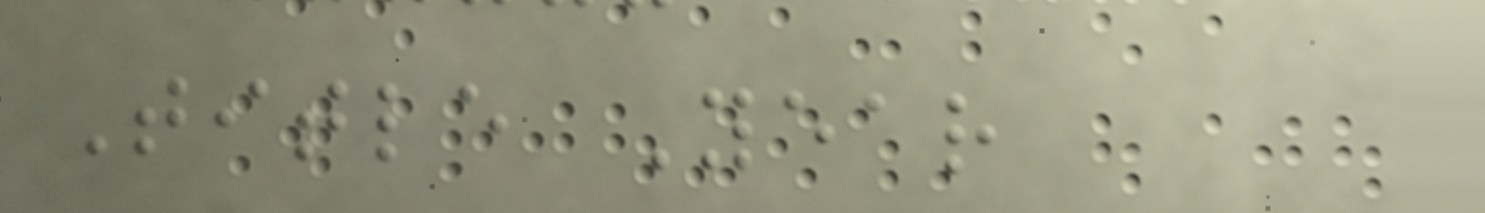Title Year
